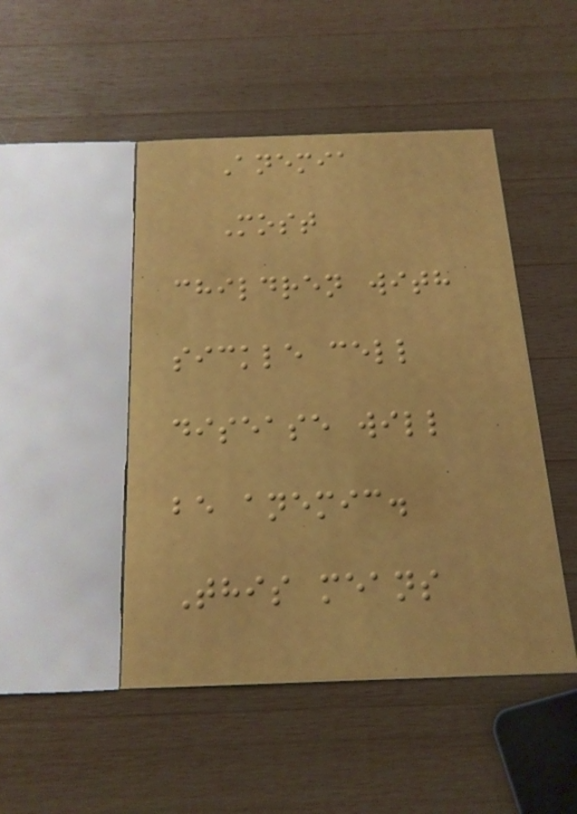Anemia
Most
children with
sickle cell
disease will
be anemic.
This means
